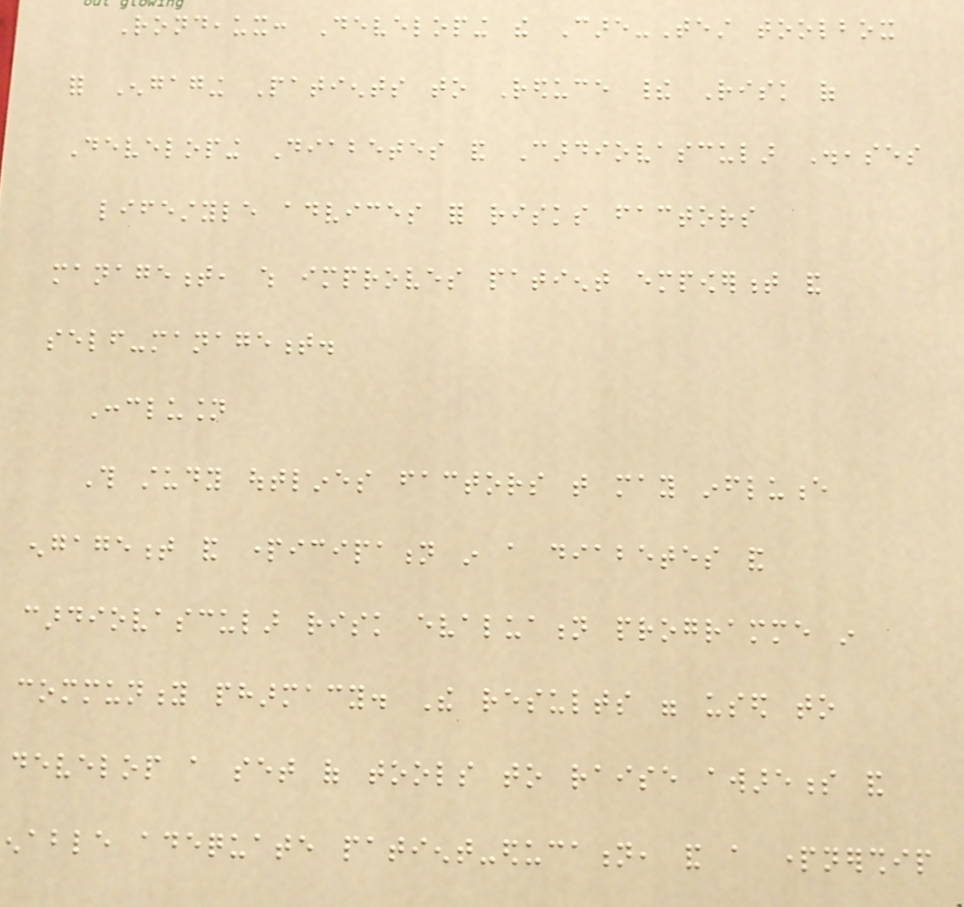Rondeaux: Developing the Care-Test toolbox
for Engaging Patients to Reduce their Risk of
Developing Diabetes and Cardiovascular Diseases
lifestyle advices for risks factors
management, which improves patient empowerment and
self-management.
Conclusion
This study outlines factors that may influence
engagement and participation in a diabetes and
cardiovascular risk evaluation programme in
community pharmacy. The results were used to
develop a set of tools to raise awareness and
enable adequate patient-education, and a partnership
